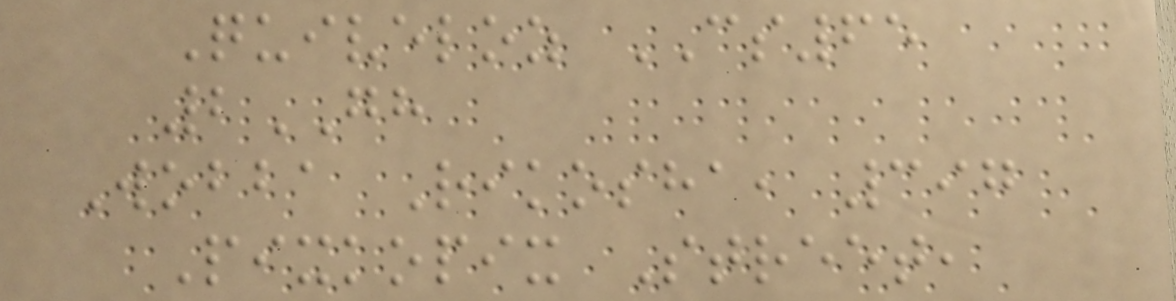Quiveloz CS65
2GH
Wobba Rikosha, 397
Pixkopix Street,
